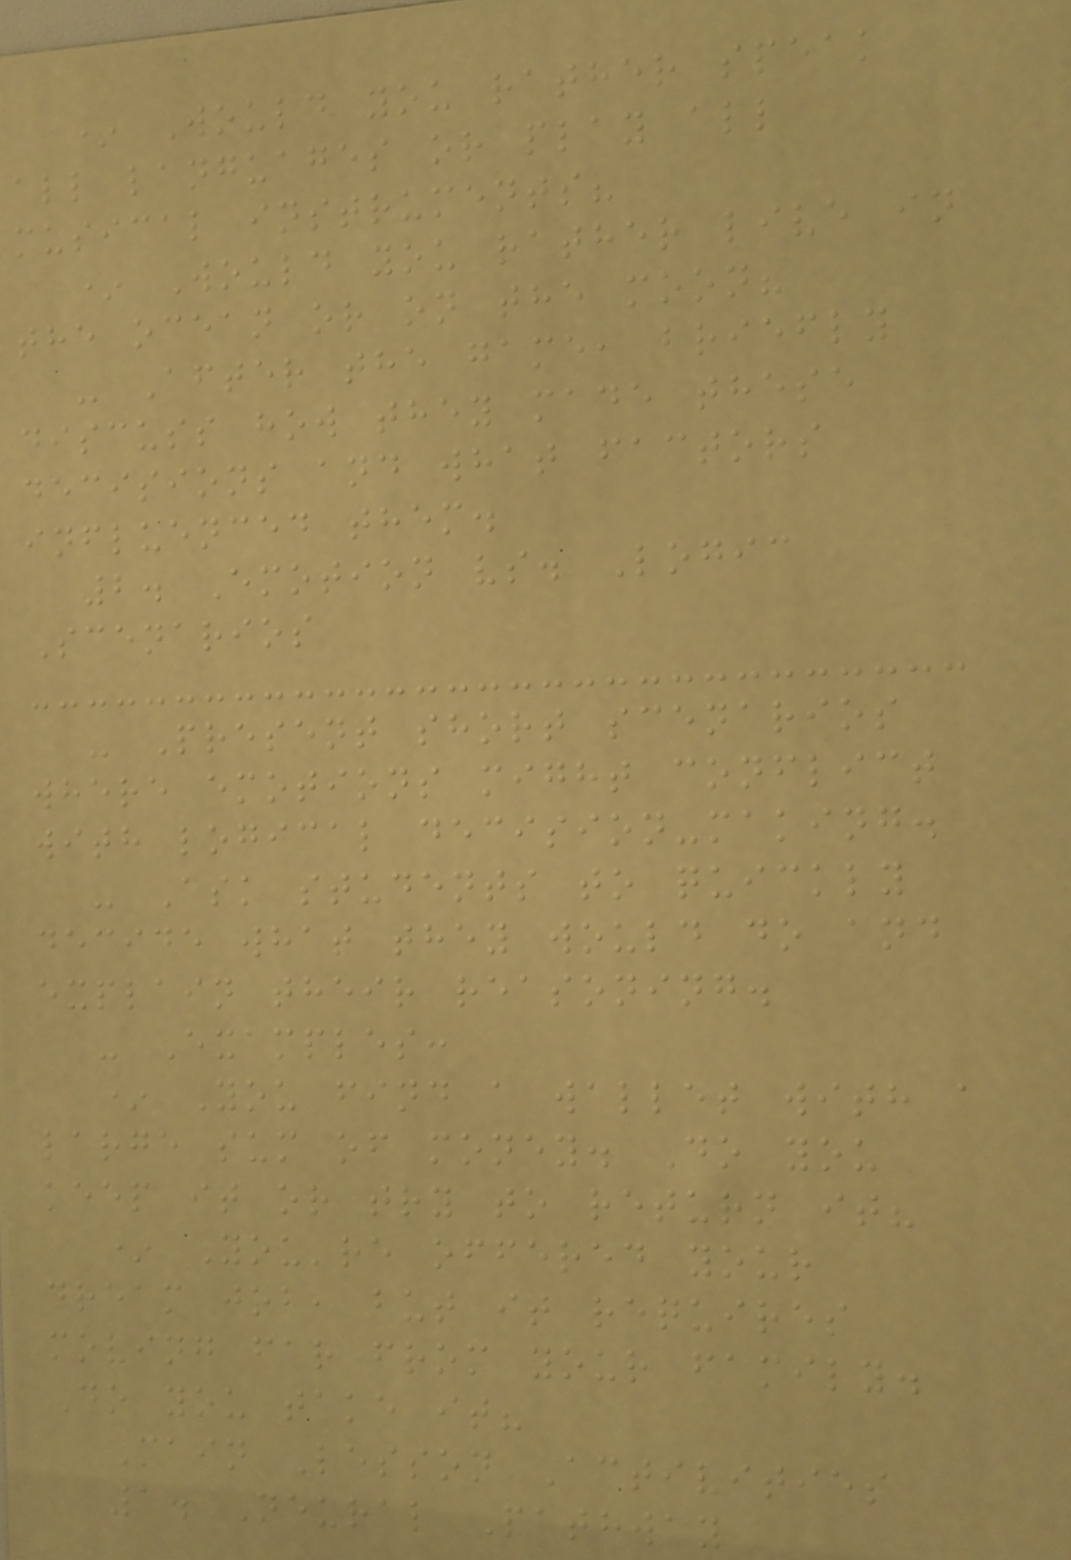* Would you rather speak
all languages or play all
musical instruments?
* Would you rather live in
the ocean or on the moon?
- After the game, briefly
discuss how they made these
decisions and what factors
influenced them.
2. Emotion vs. Logic
Scenarios
- Present short scenarios
where emotions might conflict
with logical decision-making.
- Ask students to quickly
decide what they would do and
explain their reasoning.
- Examples:
* You find a wallet with a
large sum of money. Do you
keep it or try to return it?
* You're offered your
dream job, but it requires
moving far from your family.
Do you take it?
Main Lesson Activities
1. Neural Pathway
